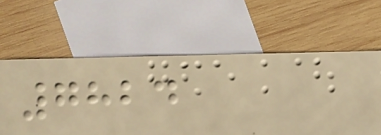7824
